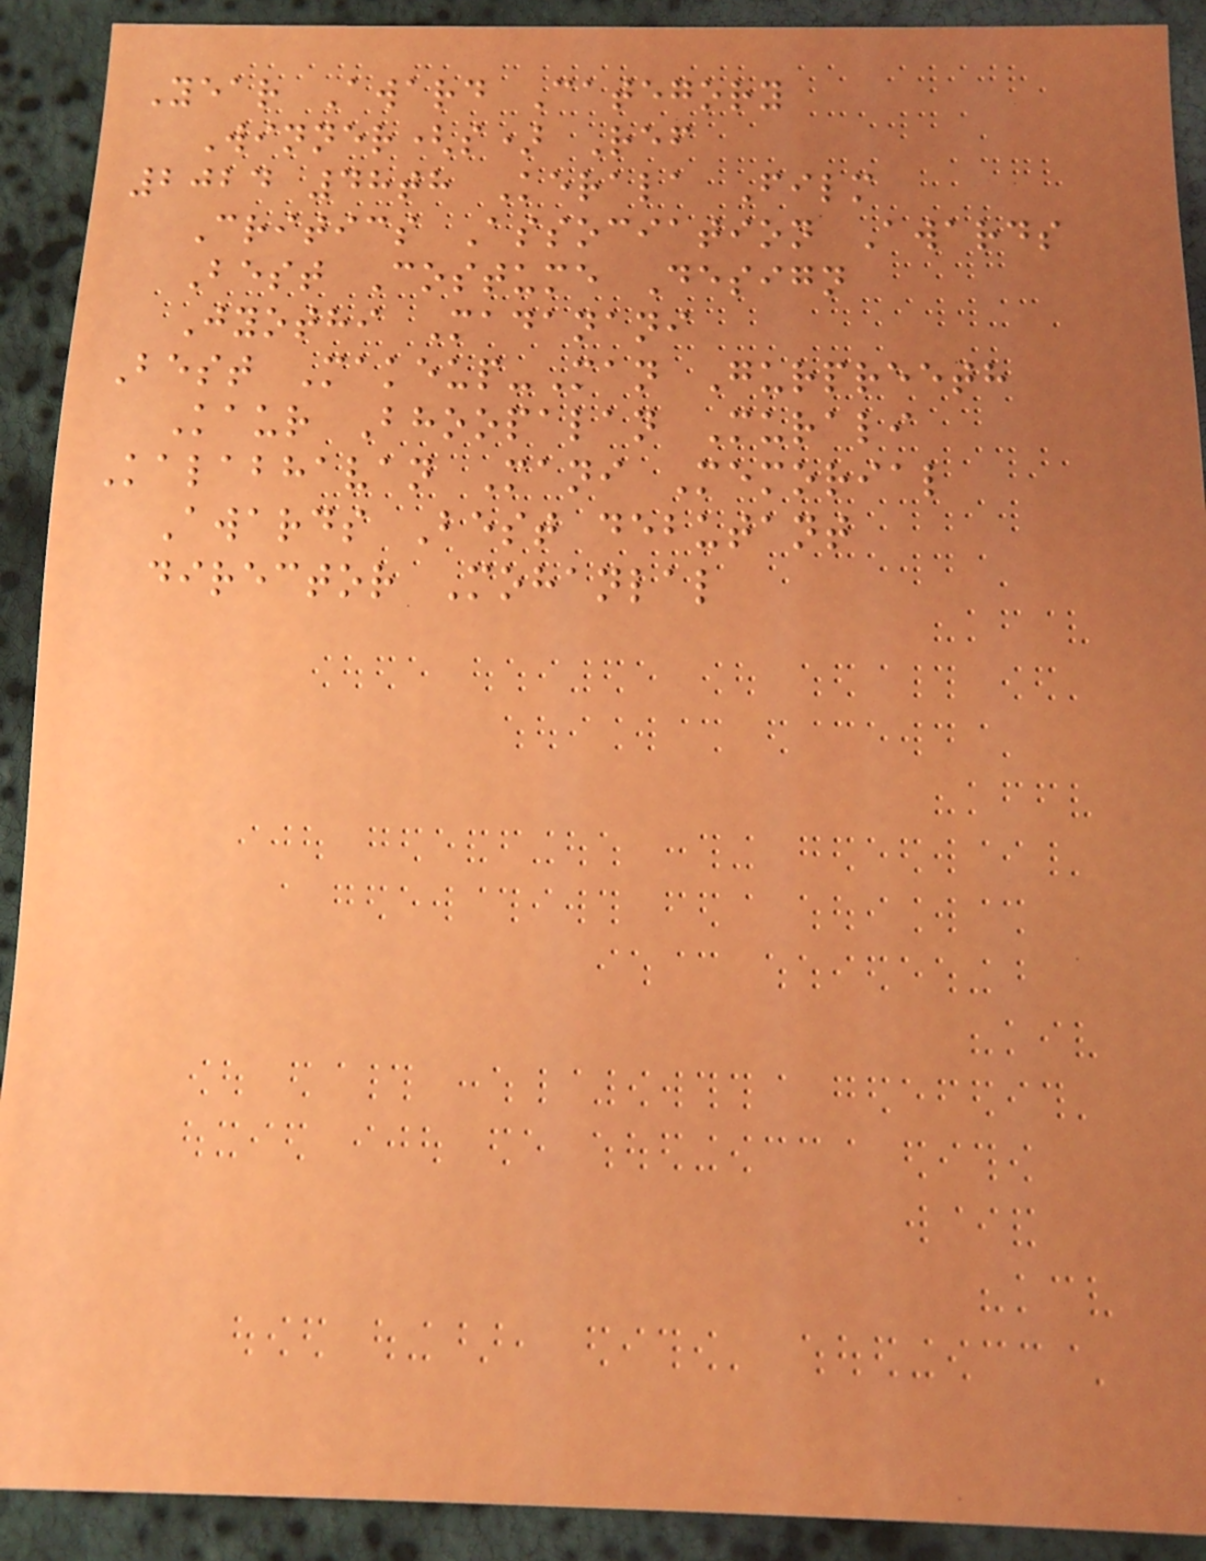Year Award Category
Winner(s) Ref
2024 48th Kerala Film
Critics Association Awards
Best Costume Design
Jyothi Madanani
Best Makeup-Man Gurpreeth
Kaur Bhoopalan Murali
Kalabhavan Mani Memorial
Awards Best debutant
director Mohanlal
